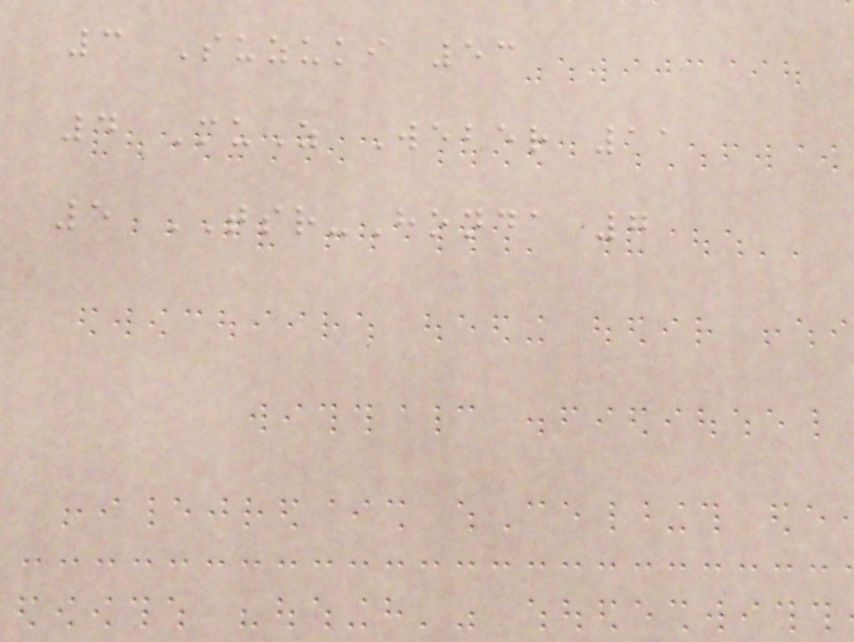3 Suzuki 53
4 MuZ Weber 11
5 TSR-Honda 7
